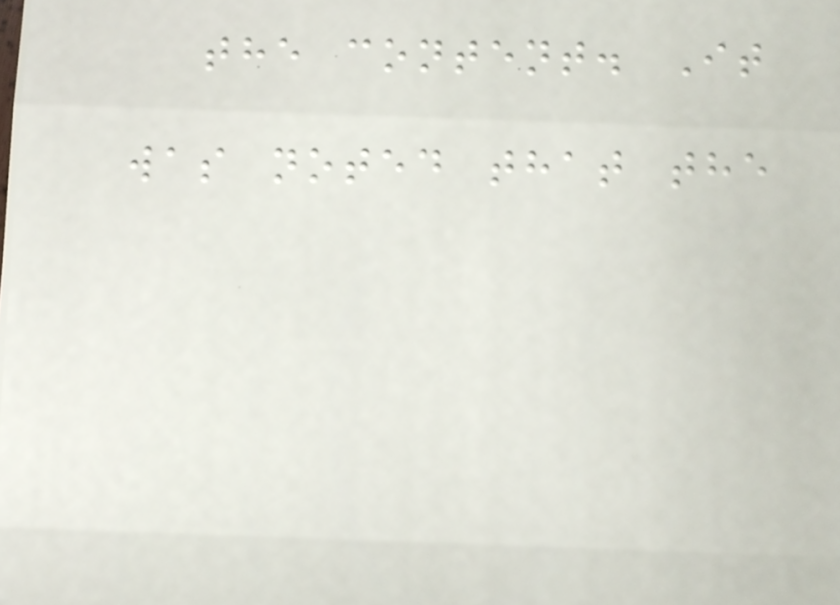the content. It
was noted that the
